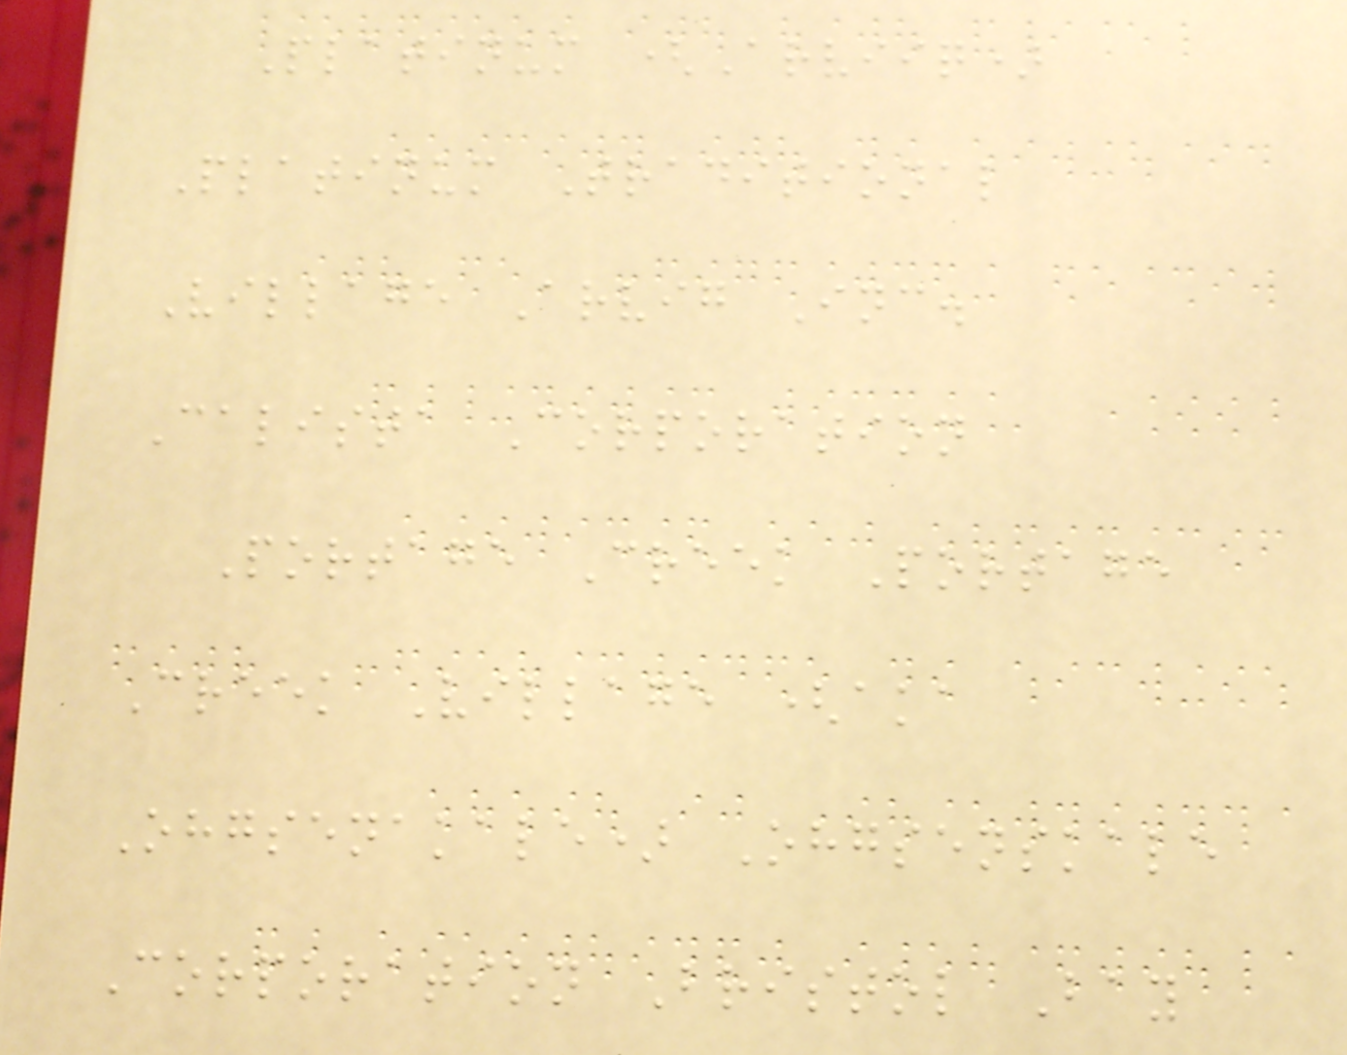Platinum (Arviiq)
Platinum Traditional
Village Arvig Inc.
Calista Corporation
Portage Creek Portage
Creek Village (aka
Ohgsenakale) Ohgsenskale
Corporation Bristol Bay
